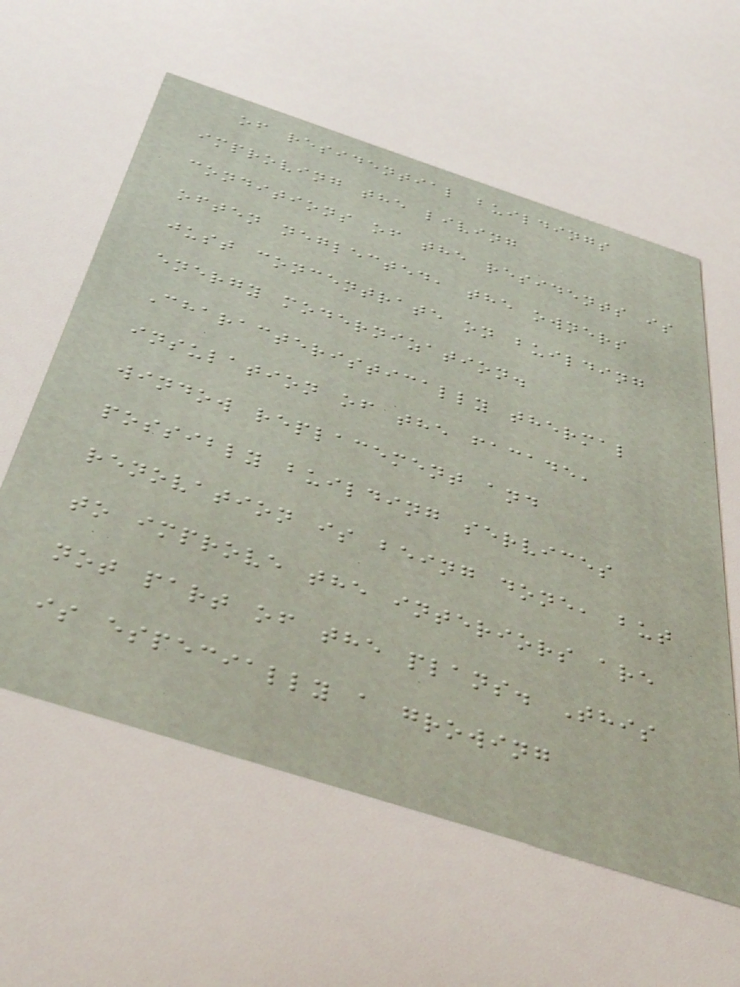of residential buildings
improving the living
conditions of the residents is
often neglected, the owners
just concentrate on building
energy modernization.
Characteristically thermal
insulation of the facade,
window replacement and
possibly building services
renovation is being done, but
to improve the interiors are
not part of the plans. This
is especially a growing
